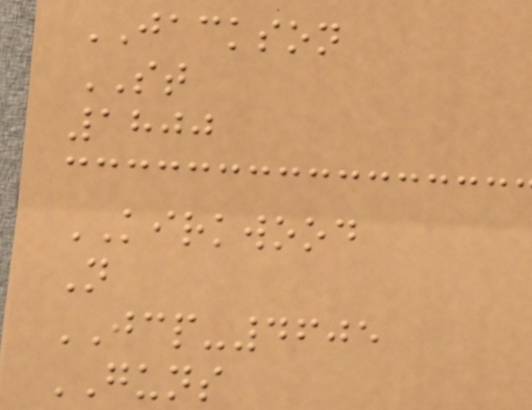JACKSON
ST
1800
KIRKWOOD
N
JCP-4605
GUNS
